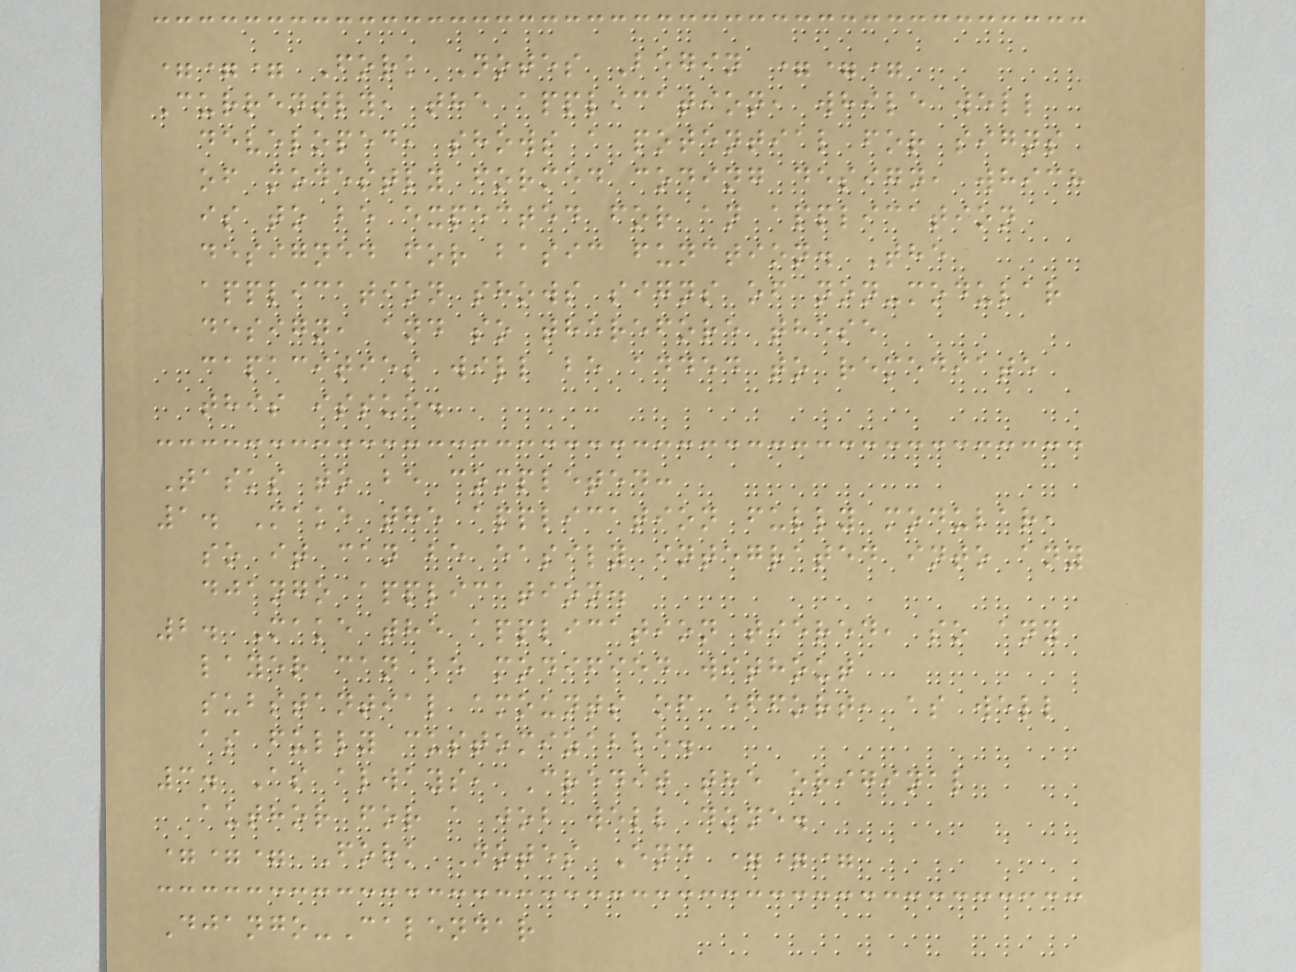=== Fork Notes Begin ===
Currently, the application, while well
developed, shows a potential for signs
of modestly formed coding design, which
is to be expected for an application
designed for basic function. The
application shows signs of non-modular
design, and so therefore these
capacities will be added to remediate
this issue.
Tasks to be completed:
1. Make the application fully modular,
so it can be easily integrated into any
django application.
2. Make the application tiered, so any
layer can be modified without
substantial amounts of effort, as well
as fully customizable.
3. As always, Credit the original
author for a job well done.
=== Fork Notes End ===
Django-Calendar
